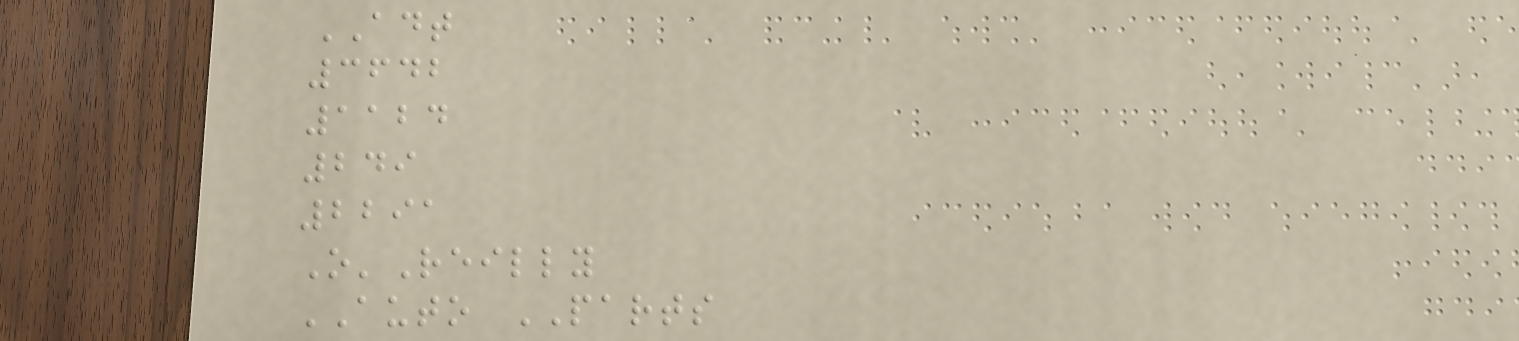ADT
3642
1124
249
2291
O'Reilly
AUTO PARTS
